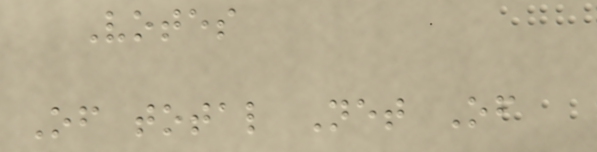Votes
Of total Net Of
